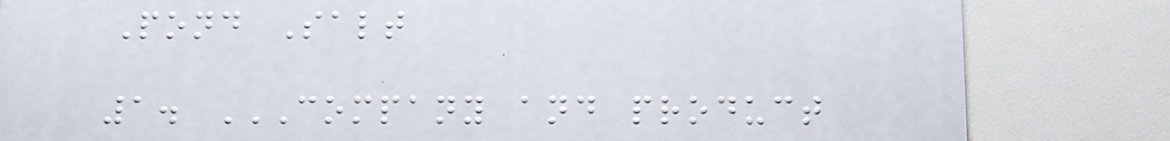Pond Salt
1. COMPANY AND PRODUCT
